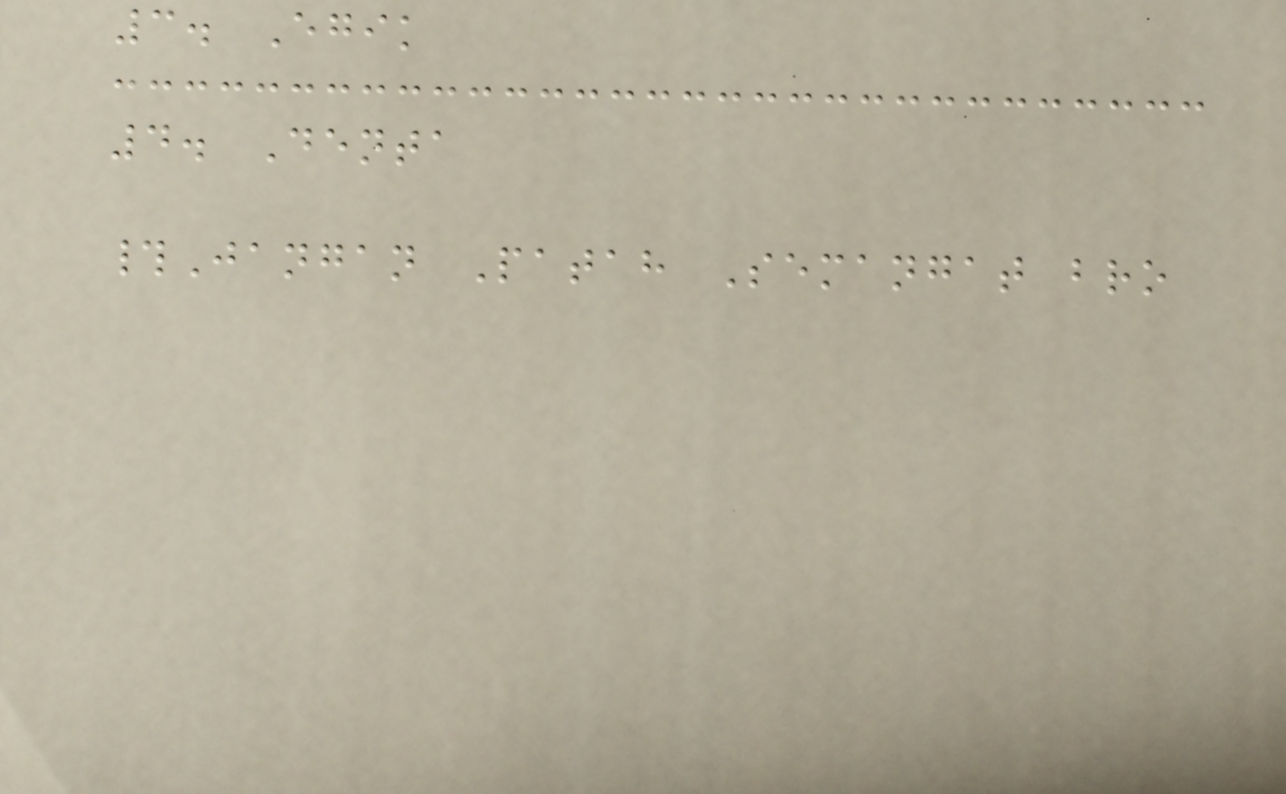3. Egik
4. Denta
#Jangan Patah Semangat bro
